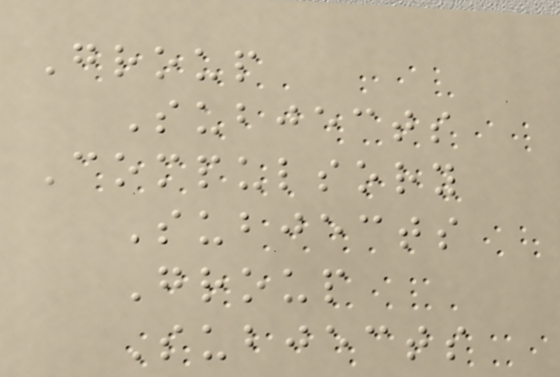Group
Subjects
Compulsory
Subjects
Group
Subjects
